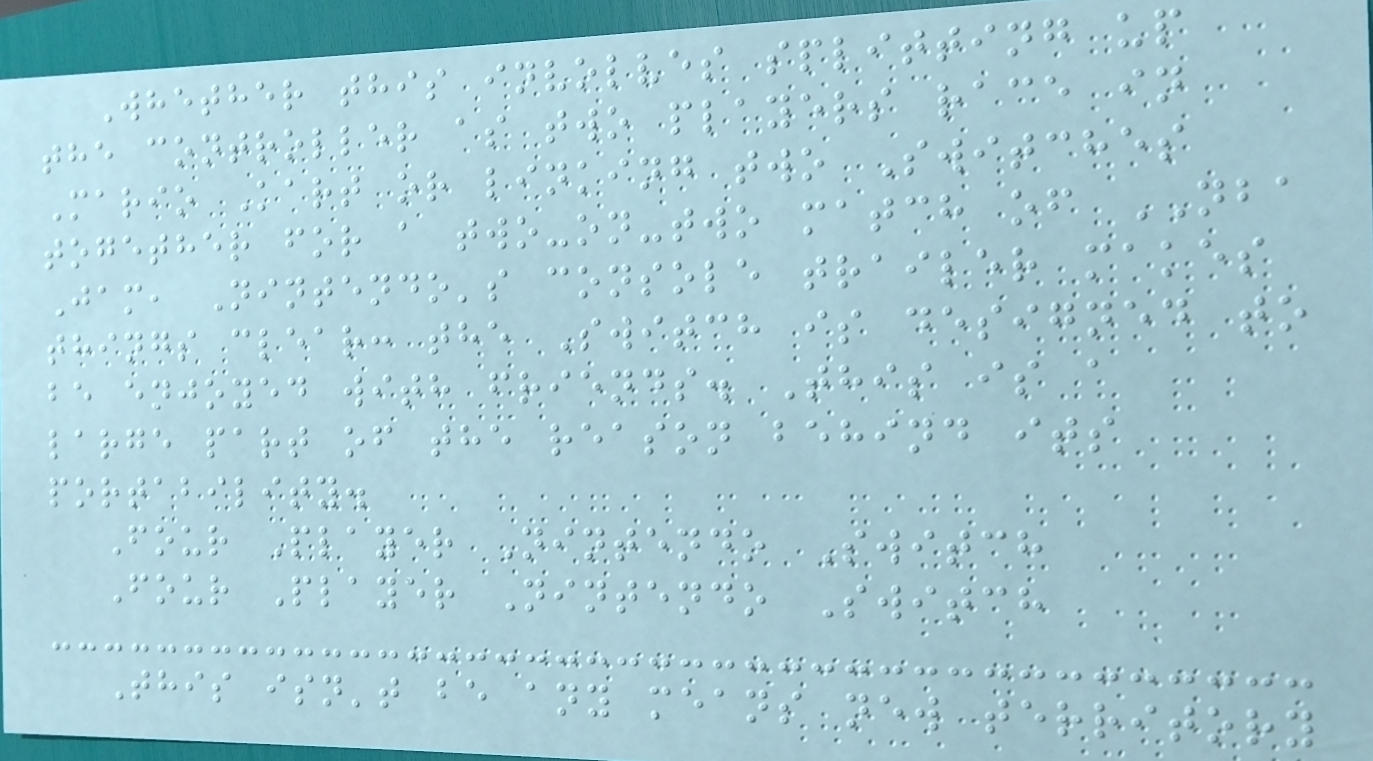Whether this involves splitting up
the controller as two players race in
Mario Kart or linking two Switches
together for a two-on-two match of NBA
Jam, Nintendo's console trailer makes
things clear: the Switch is designed to
be enjoyed with friends. This is a
large part of the reason behind its
portability.
Four Player Nintendo Switch
Four Player Nintendo Switch
This isn't be any means new territory
